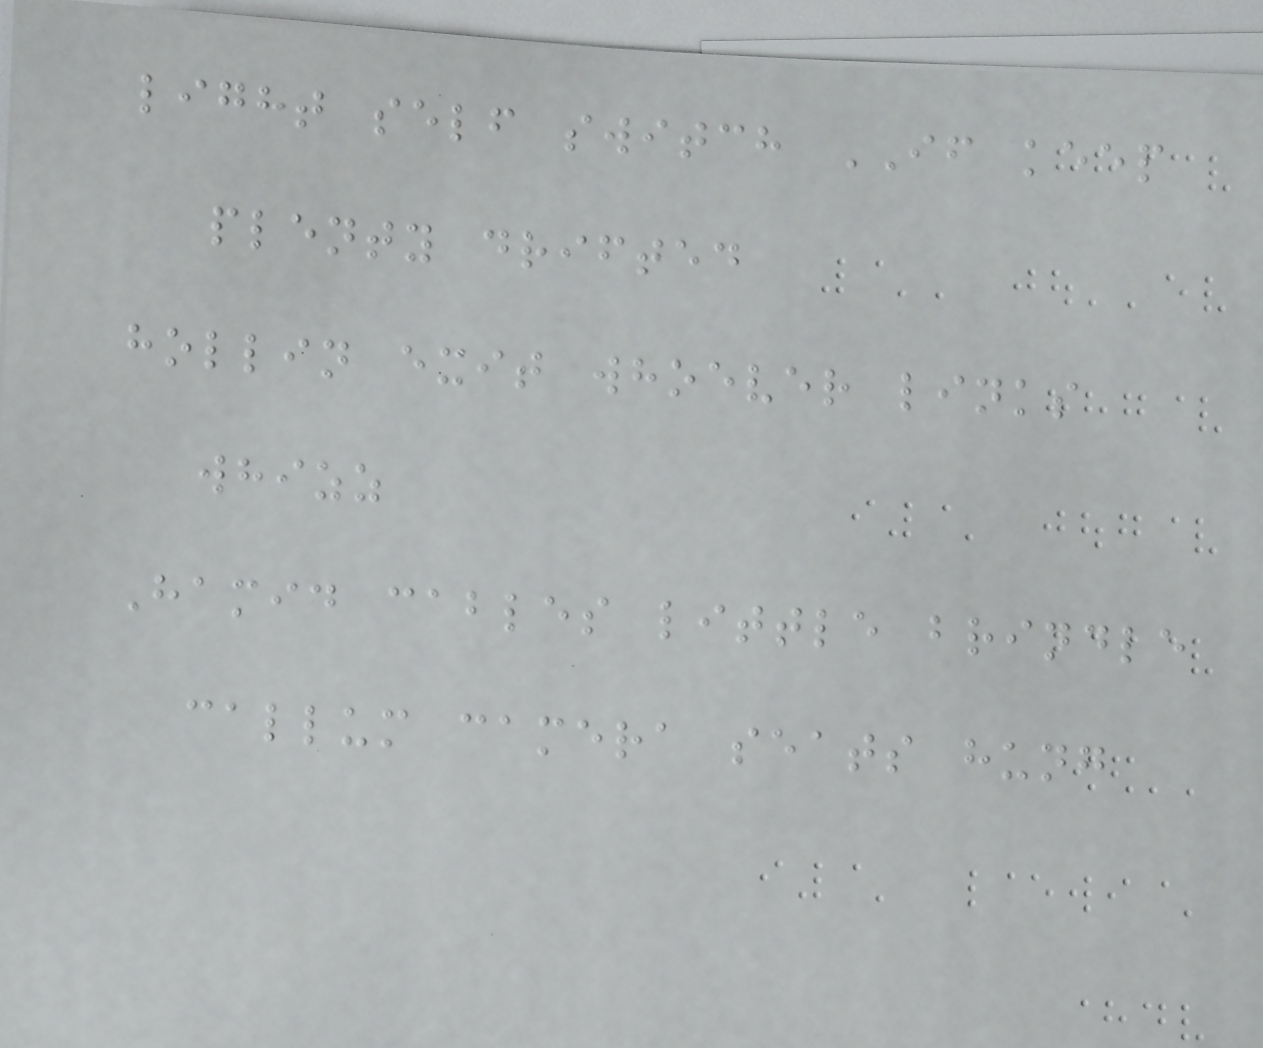light self switch IF keep
plenty drifted
hollin exit whoever links
whizz
Hamid cables little brindle
callum camera seats hung
